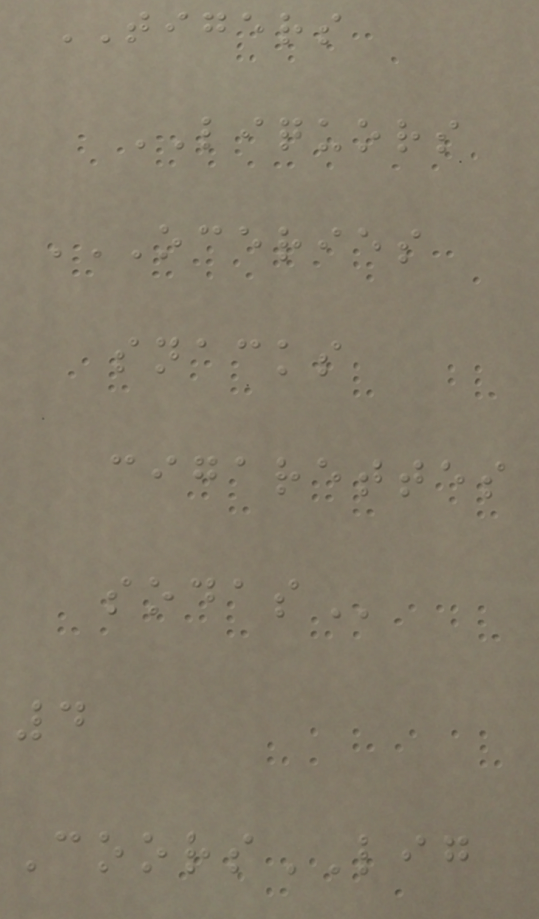TIGERS
LIQUORS
OCERIES
SNACKS
CIGARETTES
SODAS
4
CoorsLIG
